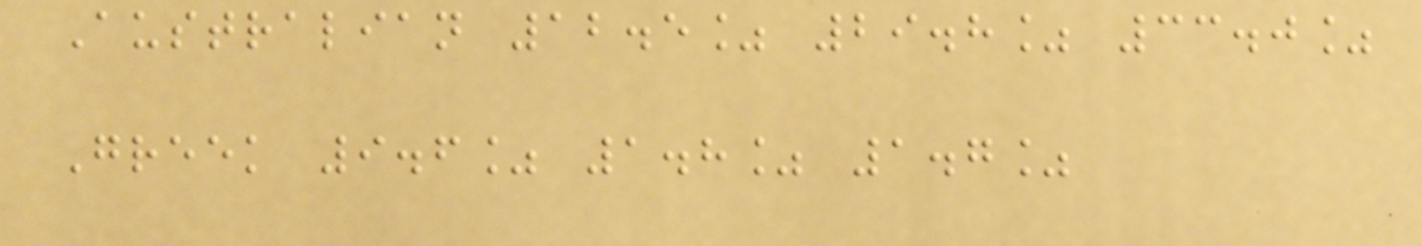Australian 12.5% 29.8% 33.0%
Greek 9.6% 1.8% 1.7%
